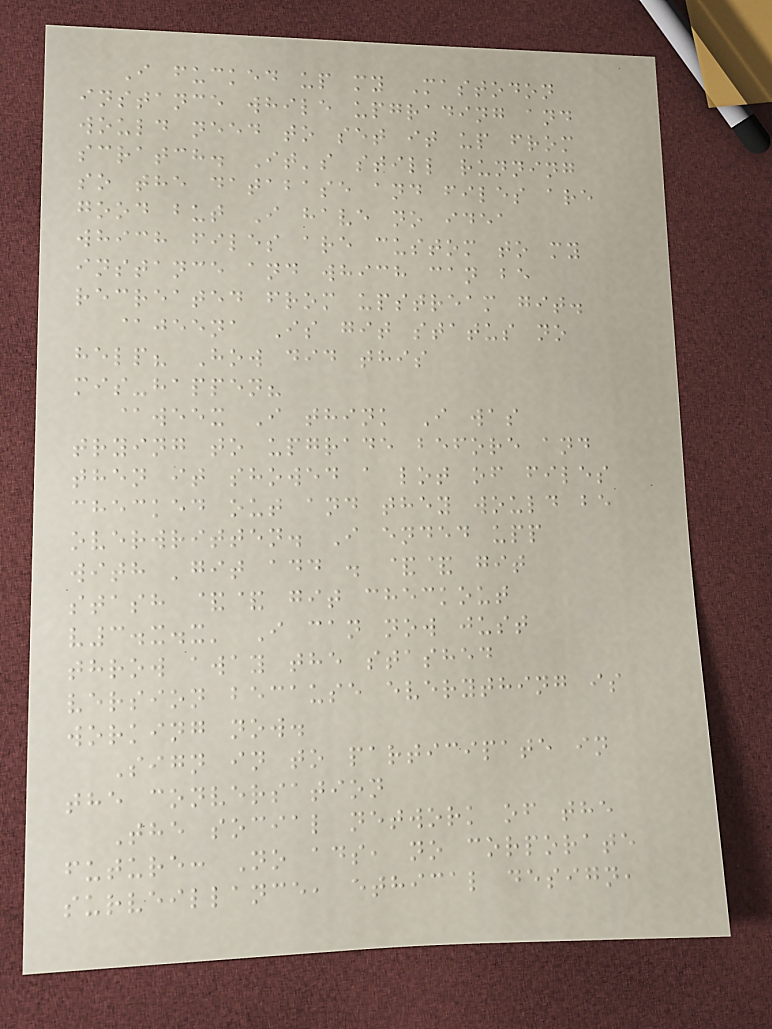I fucked up my Mastodon
instance while upgrading and
would need to set it up from
scratch. It's still running
so the database and files are
good but I have no idea
which files are custom to my
instance and which can be
recreated from upstream git.
@jeena Is git status no
help? How did this
mis-happen?
@weex I think I was
trying to upgrade before and
then it showed a lot of files
checked out and they would be
overwritten. I ended upp
with 'git add . && git
stash && git checkout
v3.x.x' I can now just
throw away the stashed
version because everything is
working now.
Sign in to participate in
the conversation
The social network of the
future: No ads, no corporate
surveillance, ethical design,
